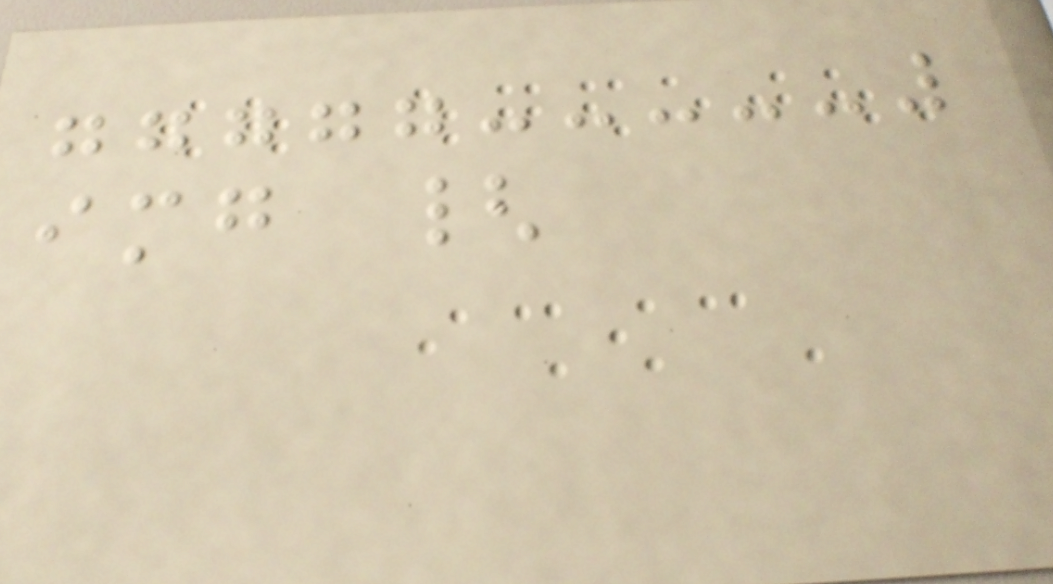img {
